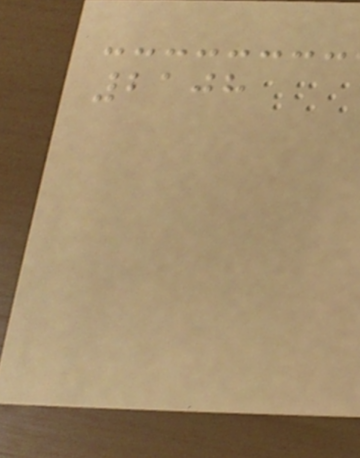2108
